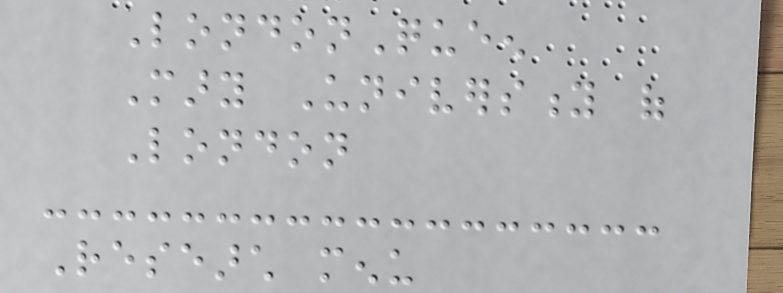LondonQueen
Mary University of
London
Research menu
